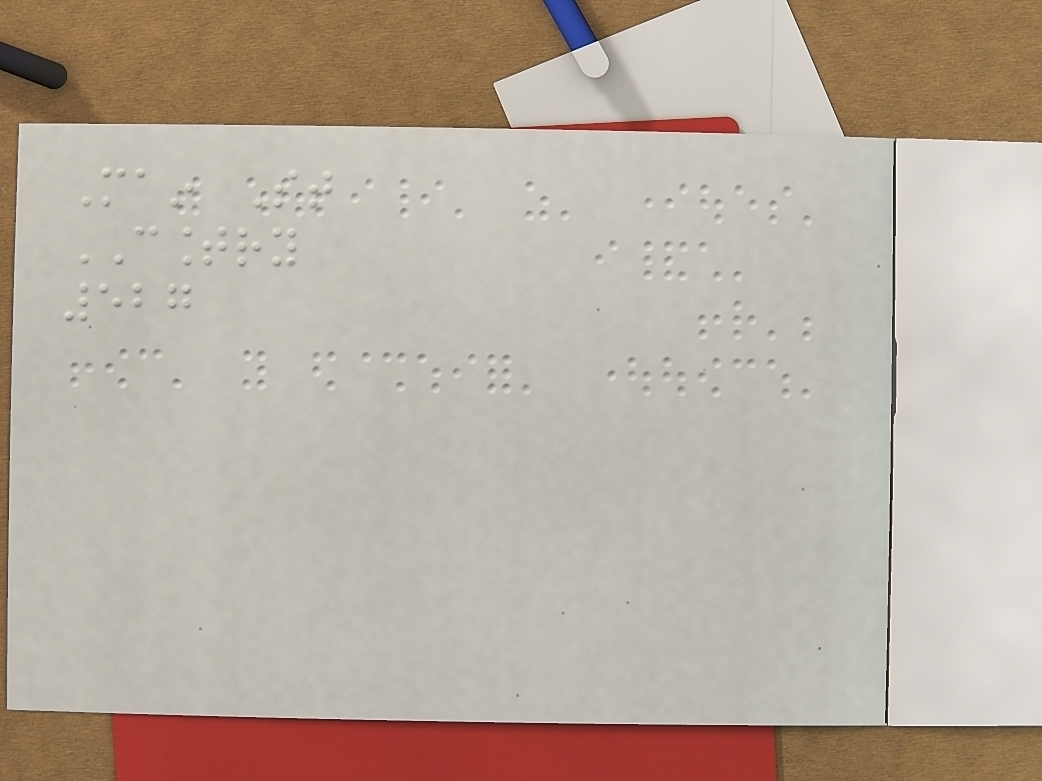Main St
COUNTRY
527
